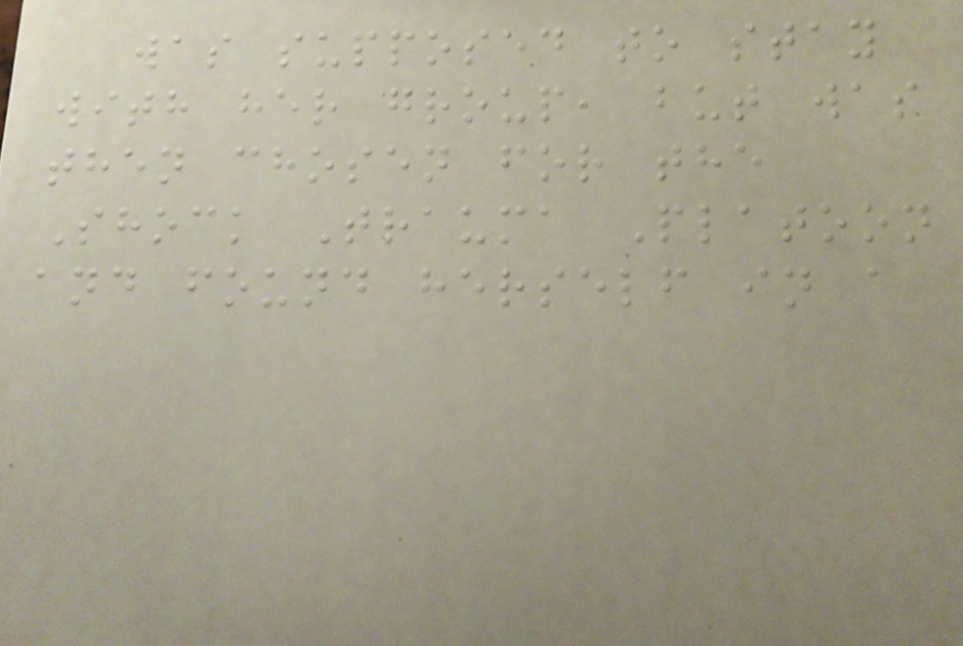was supposed to stay
with her group, but was
then chosen for the
Shock Trauma Platoon
and found herself in a
